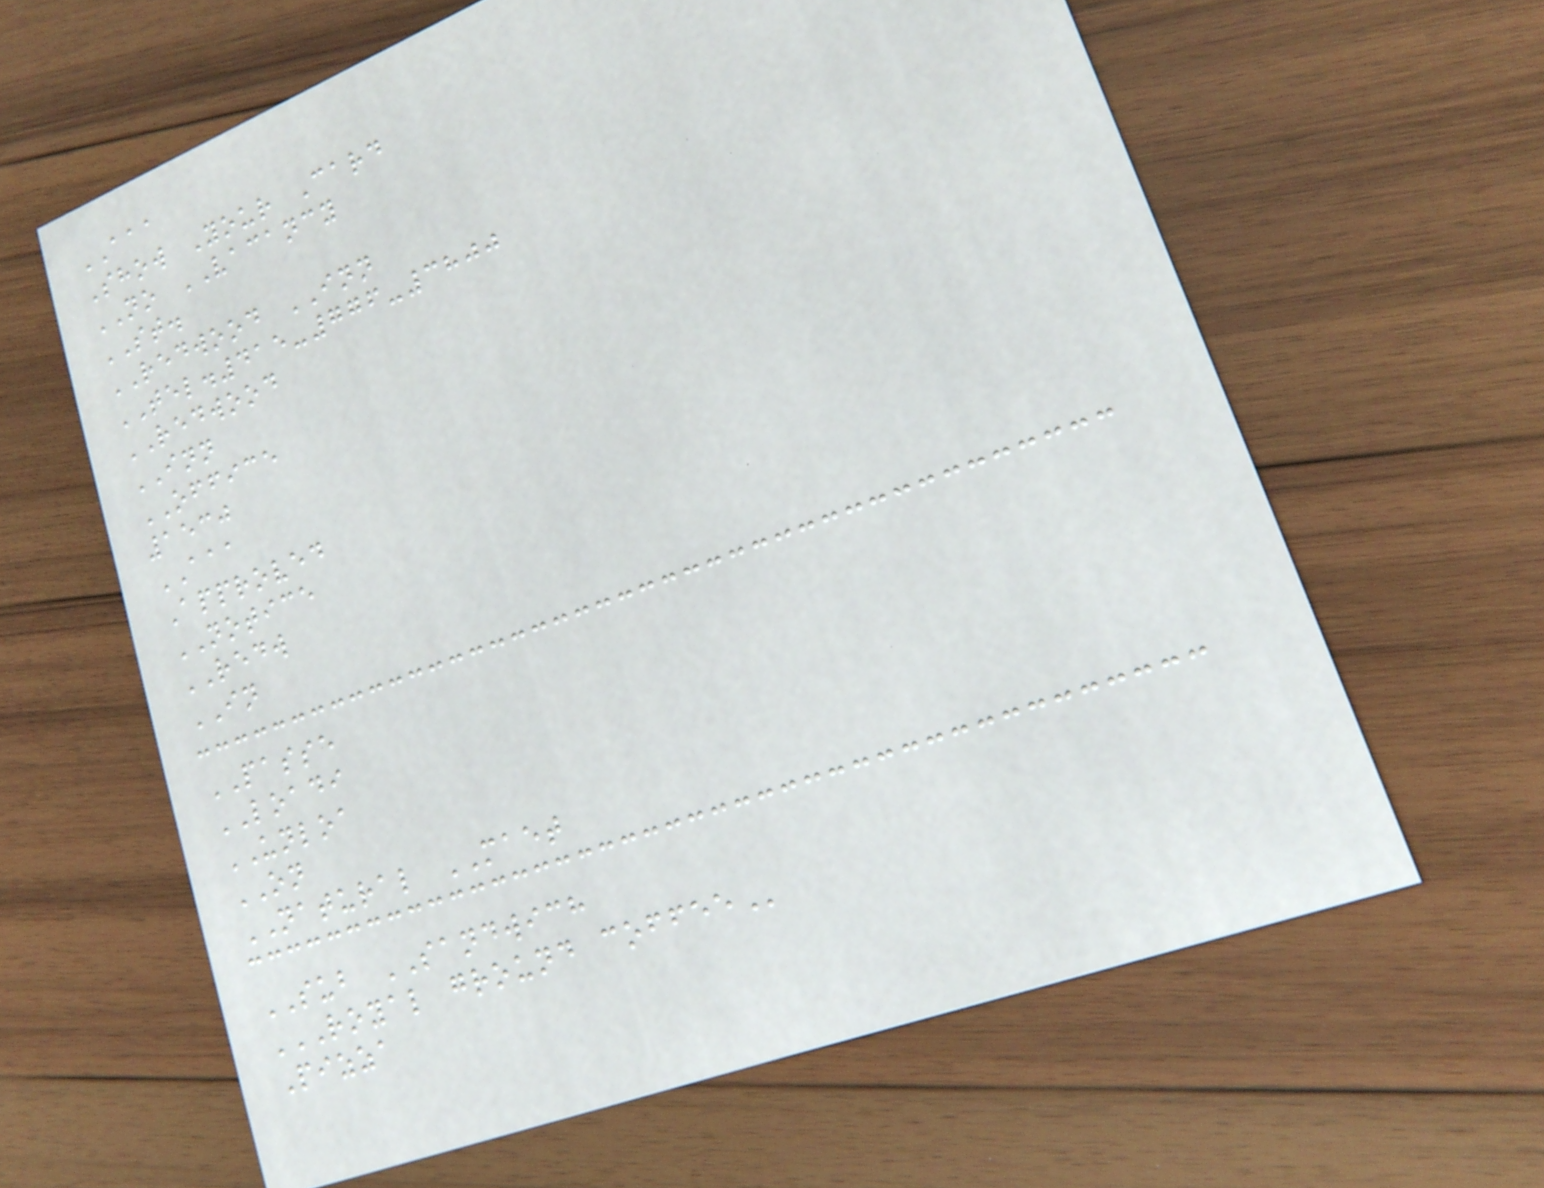AAA
Show Your Card
NO VACANCY
ST.
REDWOOD INN
TEL.415-776-3800
REDWOOD
INN
OFFICE
1530
AAA
Approved
NOTICE
REDW
IN
PASSE
LOADI
UNLOA
ON
NATURAL MAET
SUB SANDWICH
ROYAL GROUND COFFEE
Pizza
